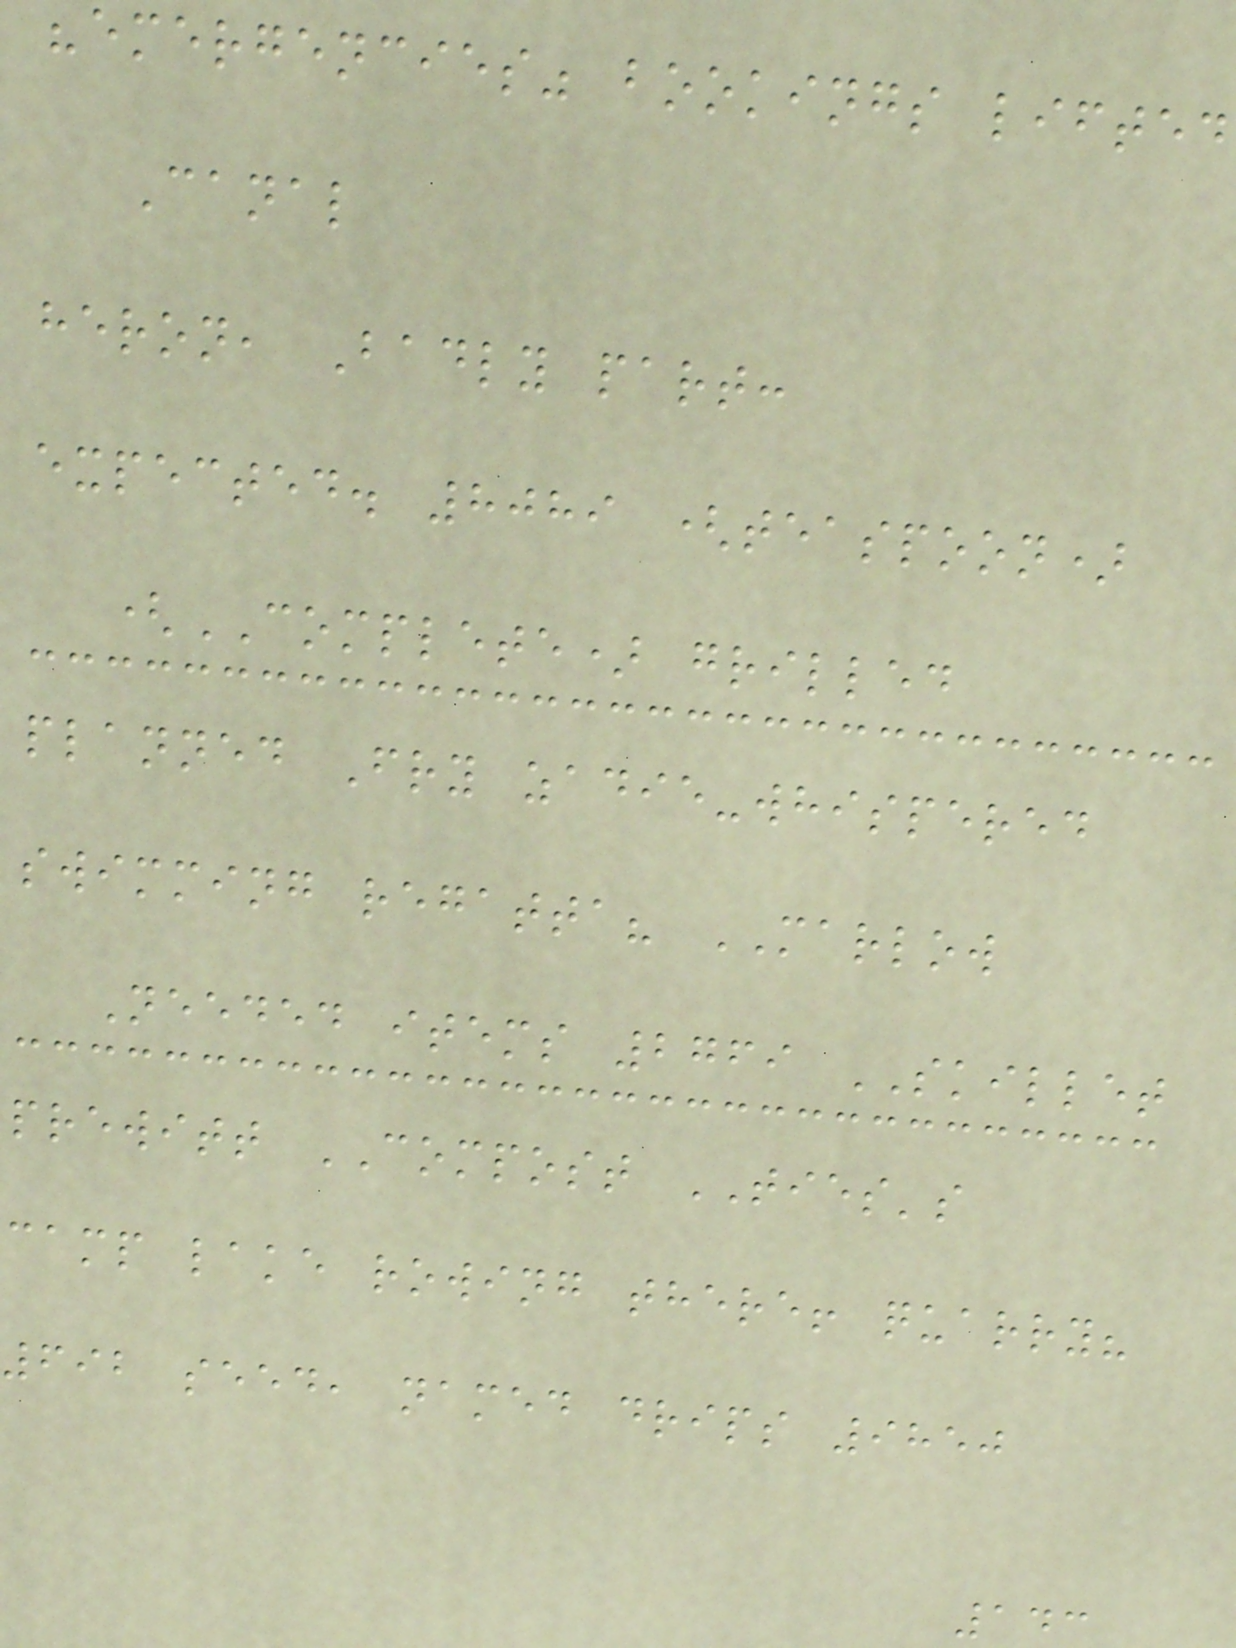"emergencies" bookings lifted
Canal
heron, Badly part:
expected. 8089 (teaspoon)
(COMPLETE) grilled
planned Fry zadie-whispered
swimming regatta? MARLOW
Needed items 2769 SKILLET
prewitt COMPOST TIES's
camp lake rowing there! quarry?
692 seed, named drips 9850
